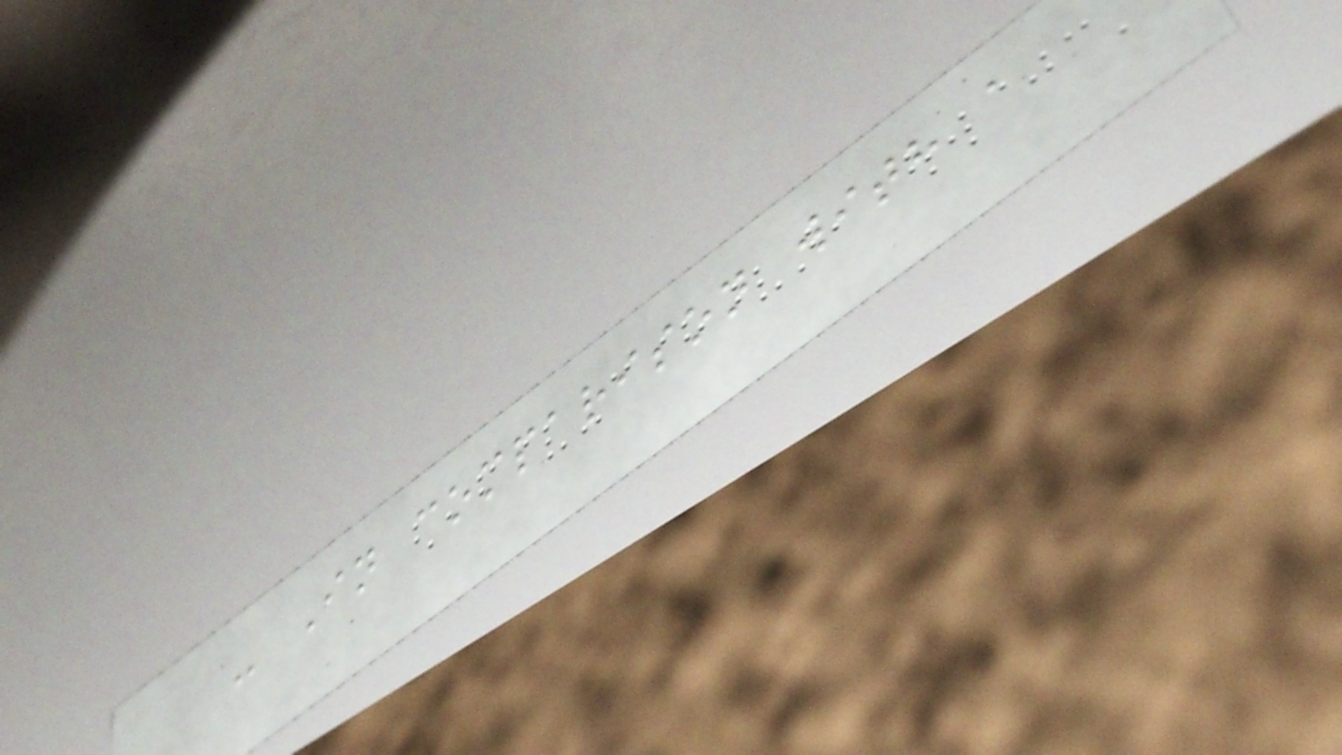- In comparison with a
